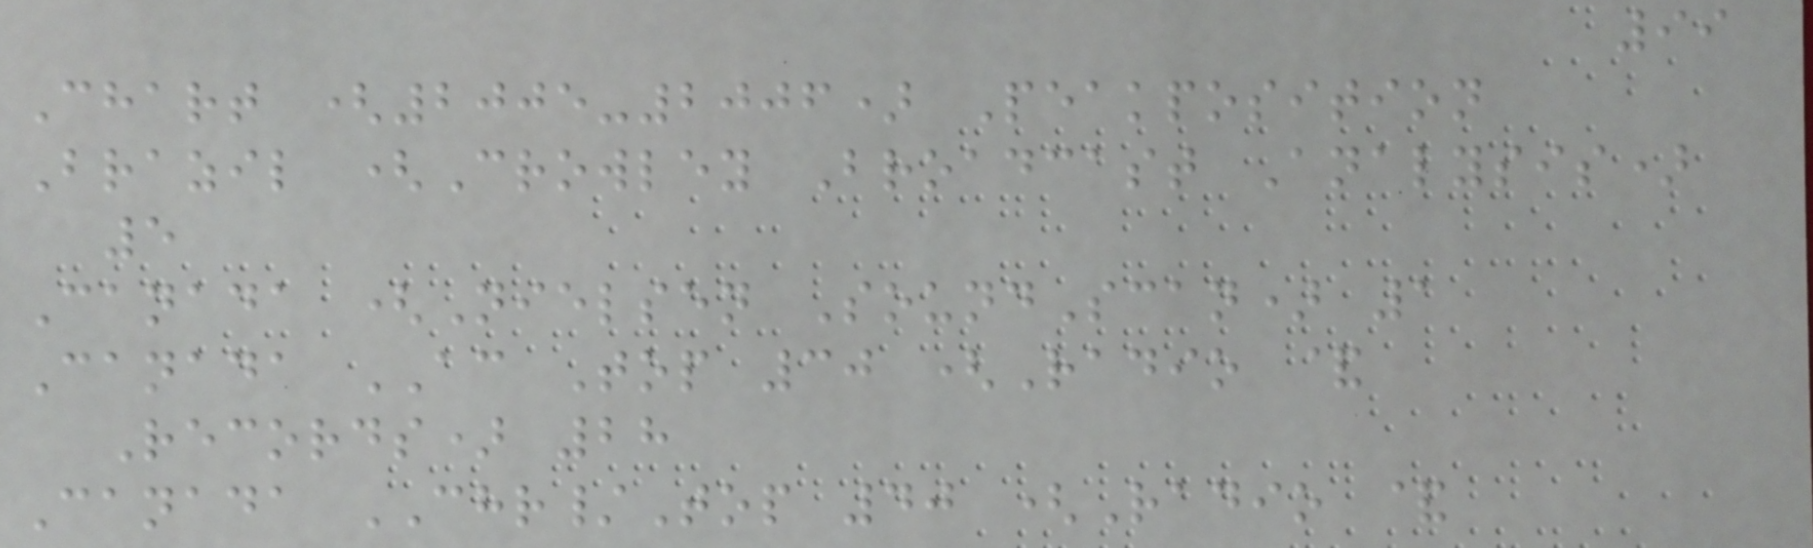99
Chart (2005-2006) Peakposition
Brazil (Crowley Broadcast Analysis)
5
Canada (Nielsen SoundScan) 1
Canada AC Top 30 (Radio &
Records) 28
Canada CHR/Top 40 (Radio &
